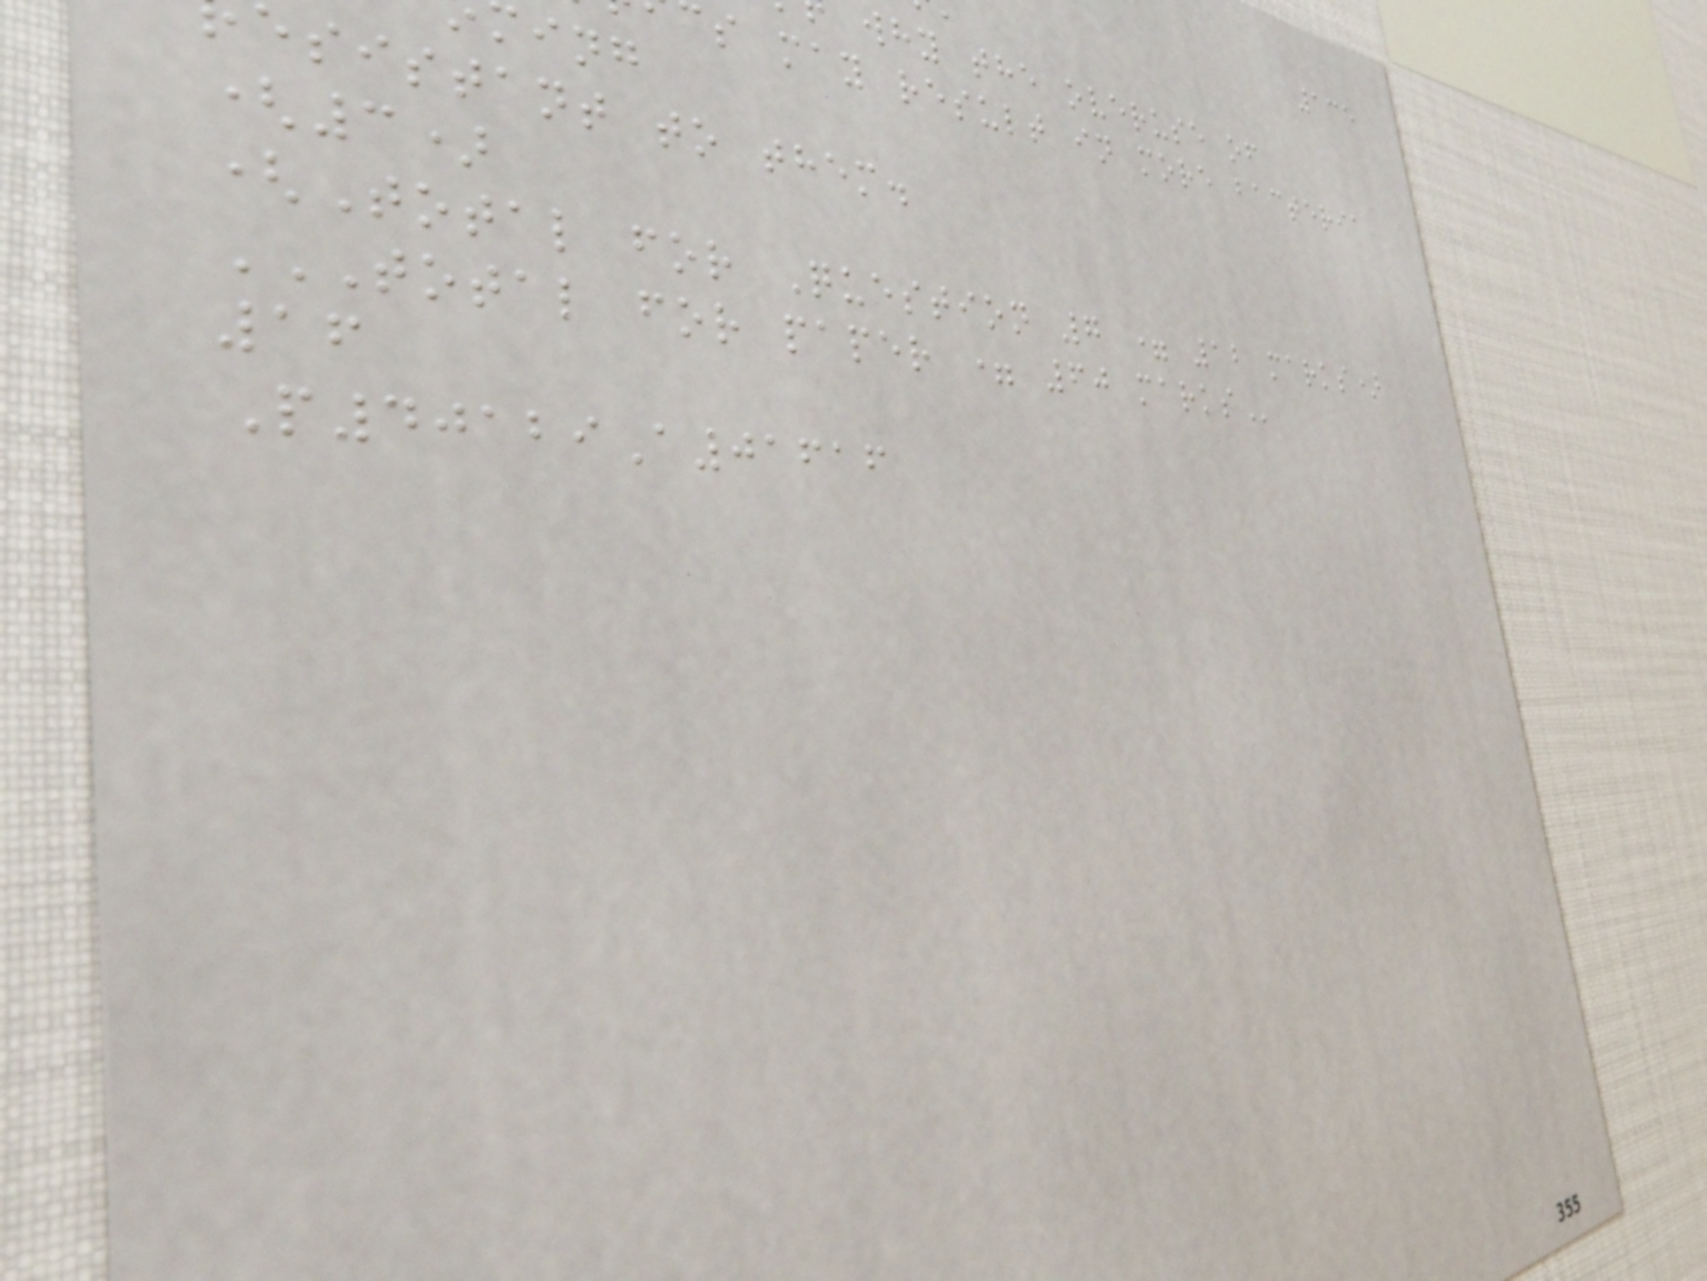135
why the overuse of
s may result in more bacteria
esistant to them.
(3)
(Total for Question 7 = 12 marks)
TOTAL FOR PAPER = 60 MARKS
16
P40129A01616
